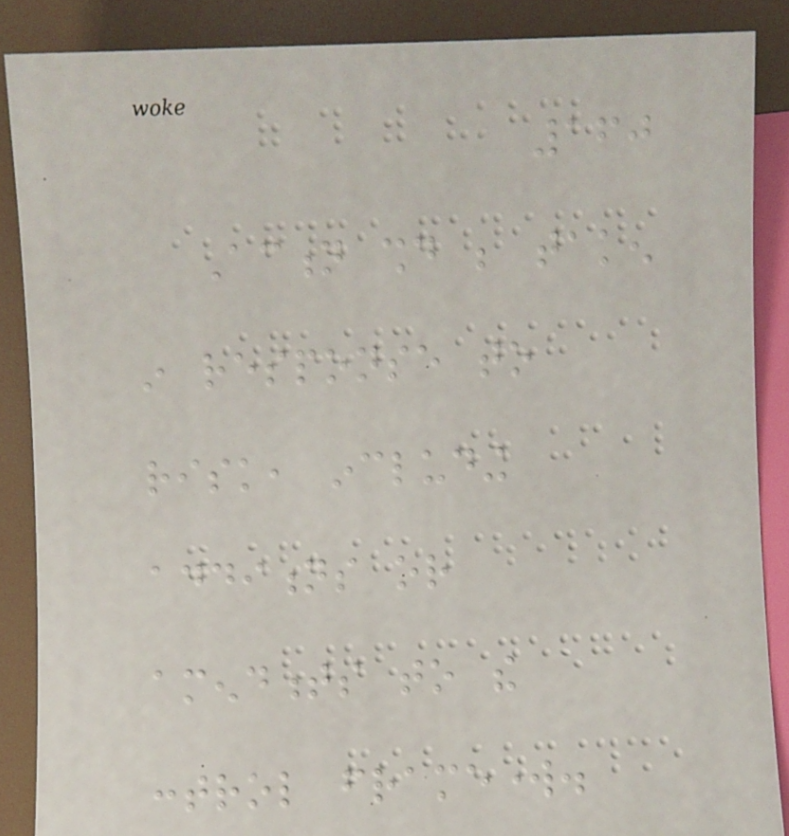160
Action should be taken
in response to
risk, including
additions or
amendments to the
control framework.
